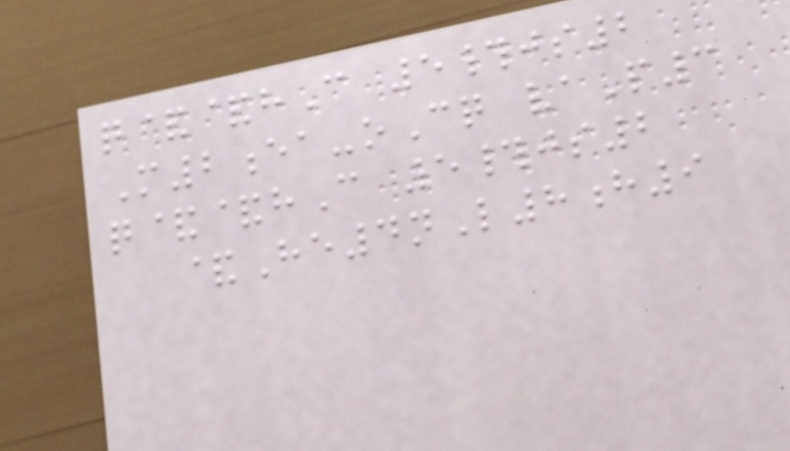q&&hC 5#js2
M2ea-oCq vaP3
q&&hC 5#js2
&He4nL8h9
